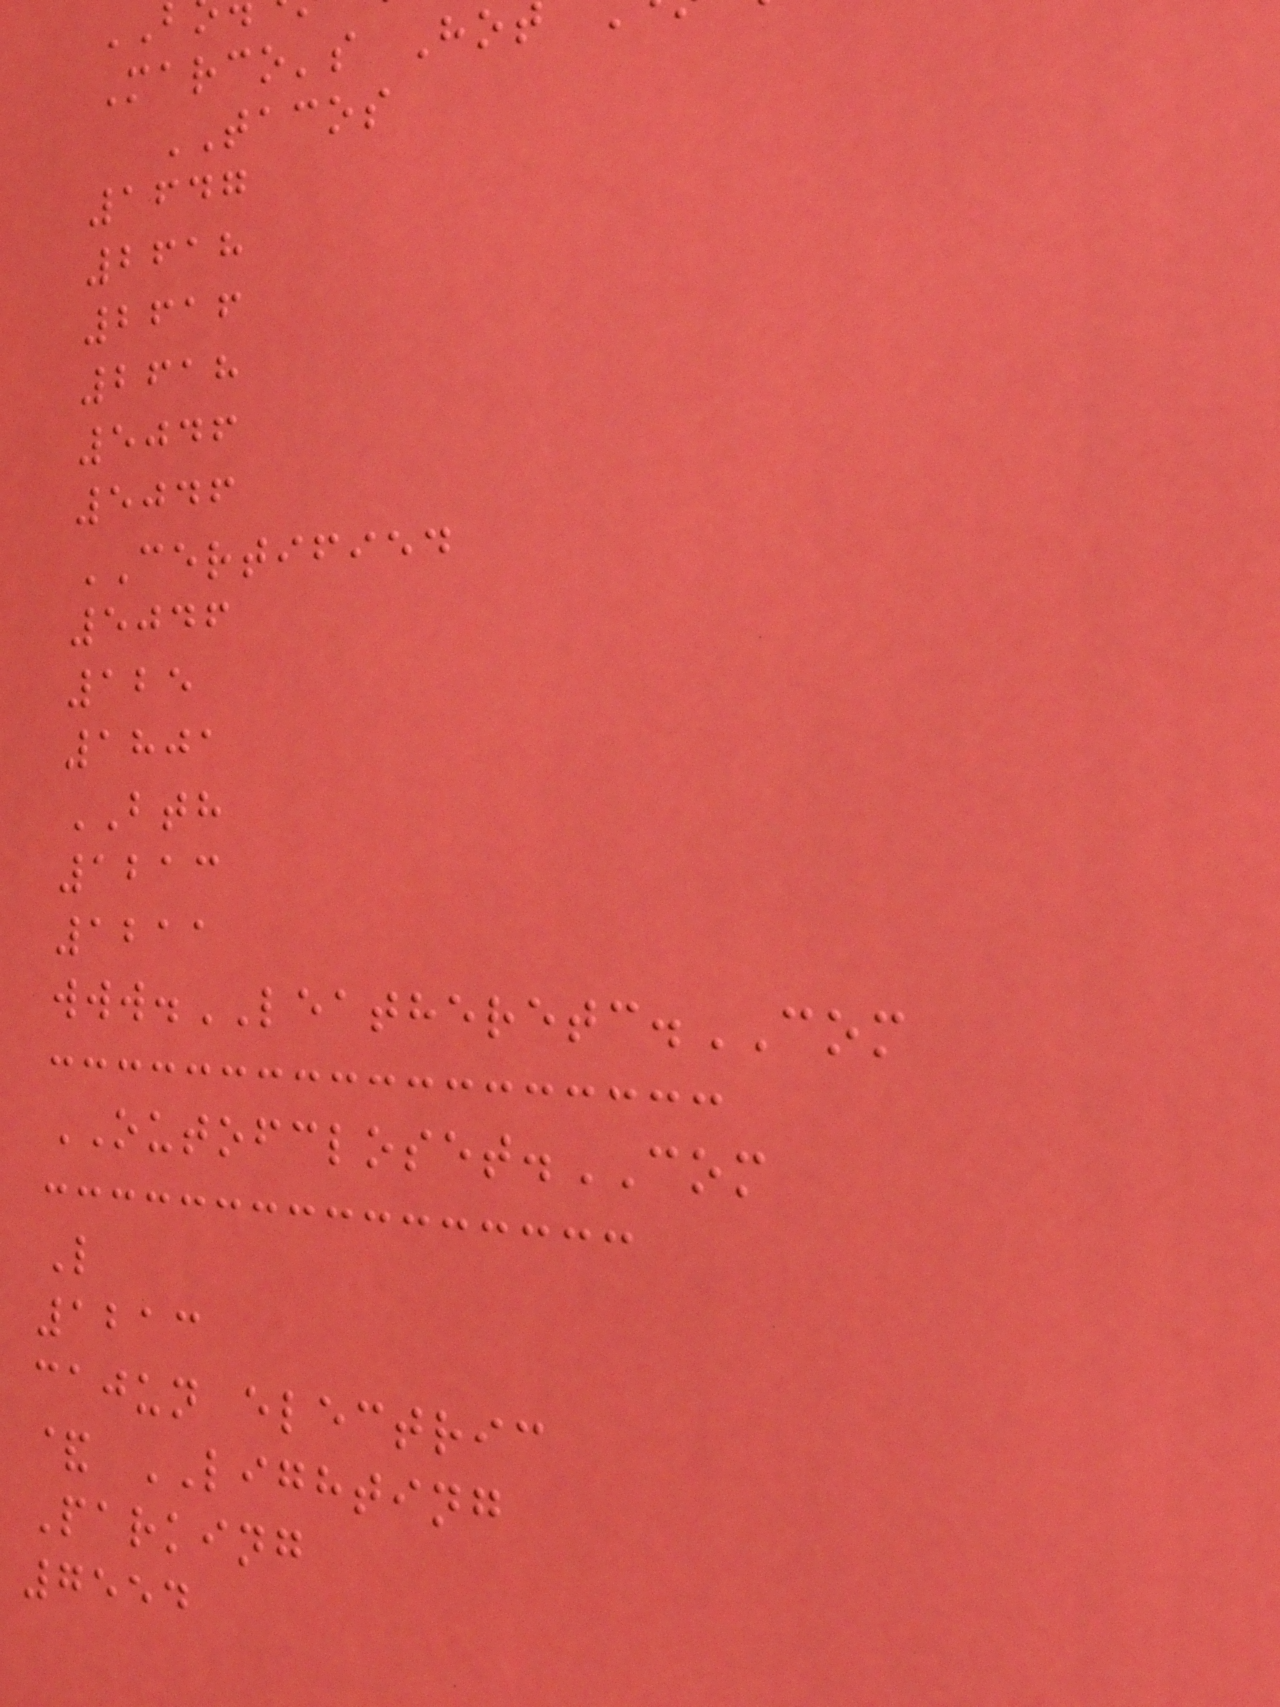Marco's Ho
TACOS
1647
2618
2616
2618
5046
5046
CERTIFIED
5046
125
1801
BTH
1213
1211
www.LEATHERETC.COM
OUTOFCLOSET.COM
L
1213
cajun electric
& LIGHTING
Parking
7554
